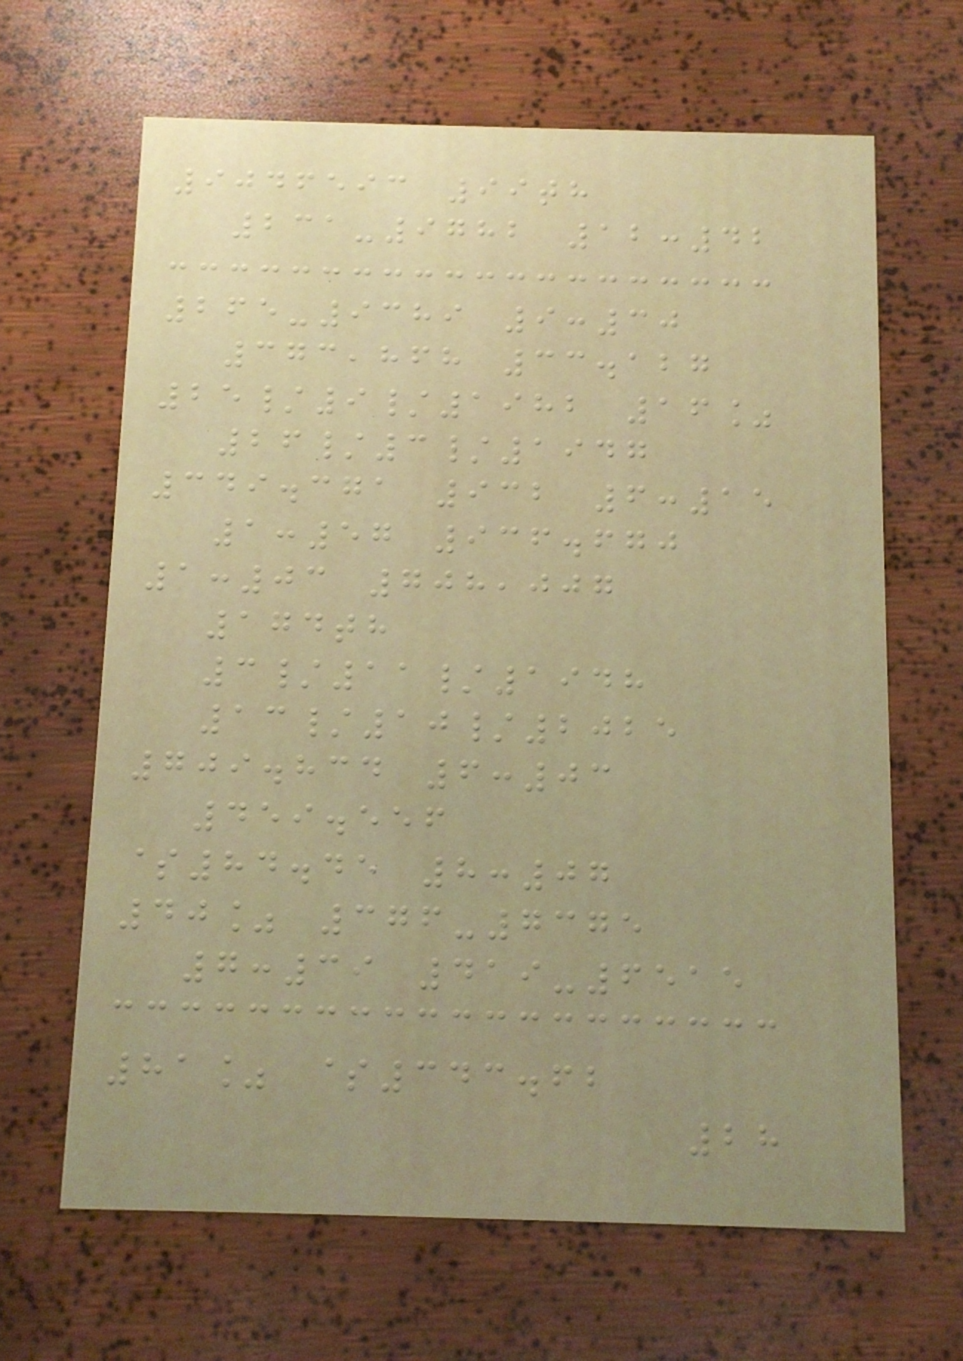9046593 99th
231-9782 12:42
265-9389 9:30
373,868 33.127
25/9/1982 16%
26/3/1947
349.371 932 6:15
1:57 936.670
1:03 708,007
174th
3/11/1948
13/10/2025
709.834 6:03
459.556
$84.45 8:07
40% 376-7375
7:39 419-6515
81% $343.62
28
